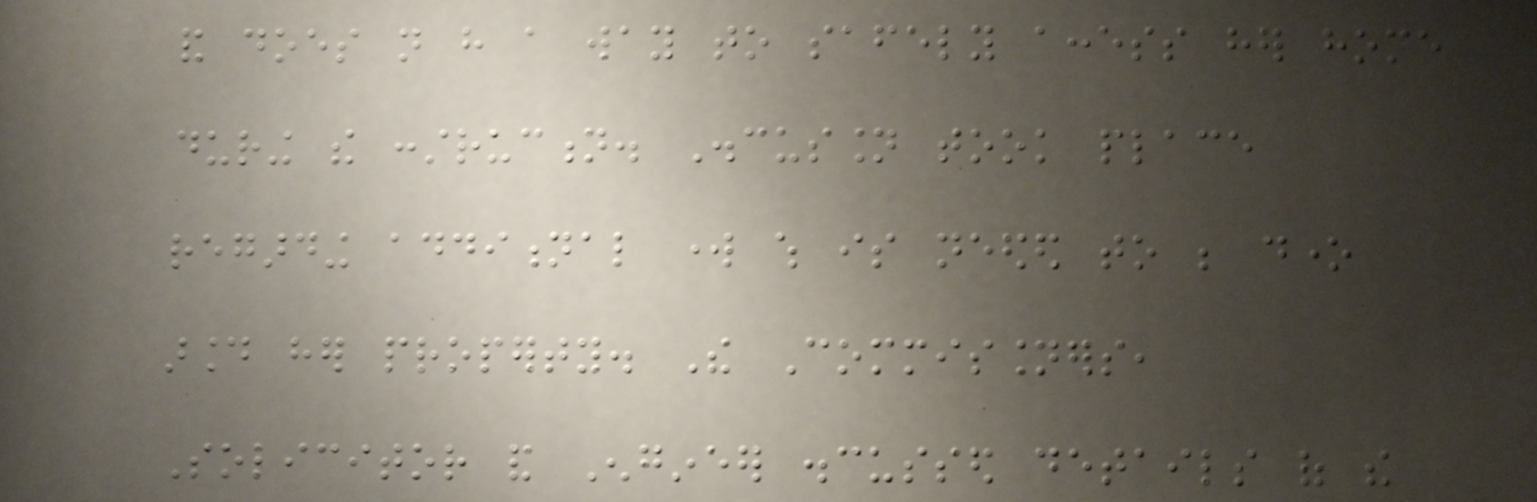and does not have a way to safely access her home
during the construction. Discussion took place
regarding additional work which is needed to be done
around her property. The Commissioners,
Solicitor and Engineer discussed details of the
